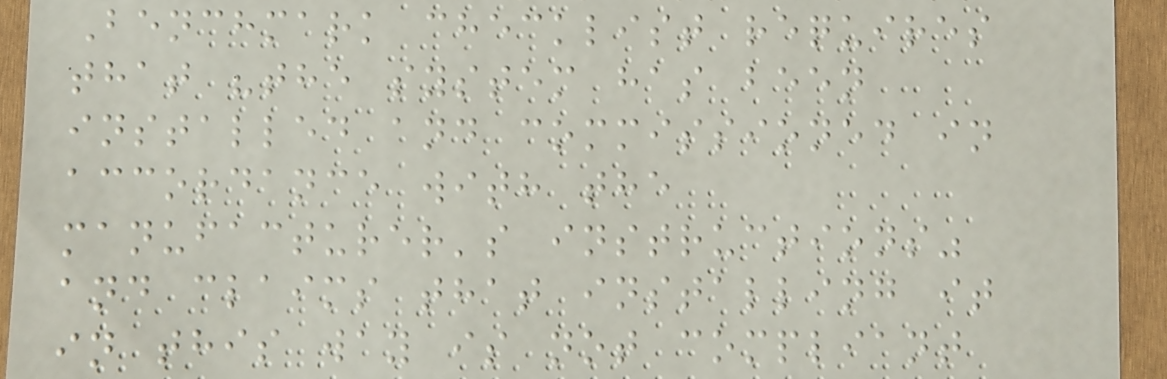Benchmark checklist requires
that "the system has been
installed and commissioned in
accordance with the
manufacturer's instructions"
and claims that installing it
in this way is not compliant
